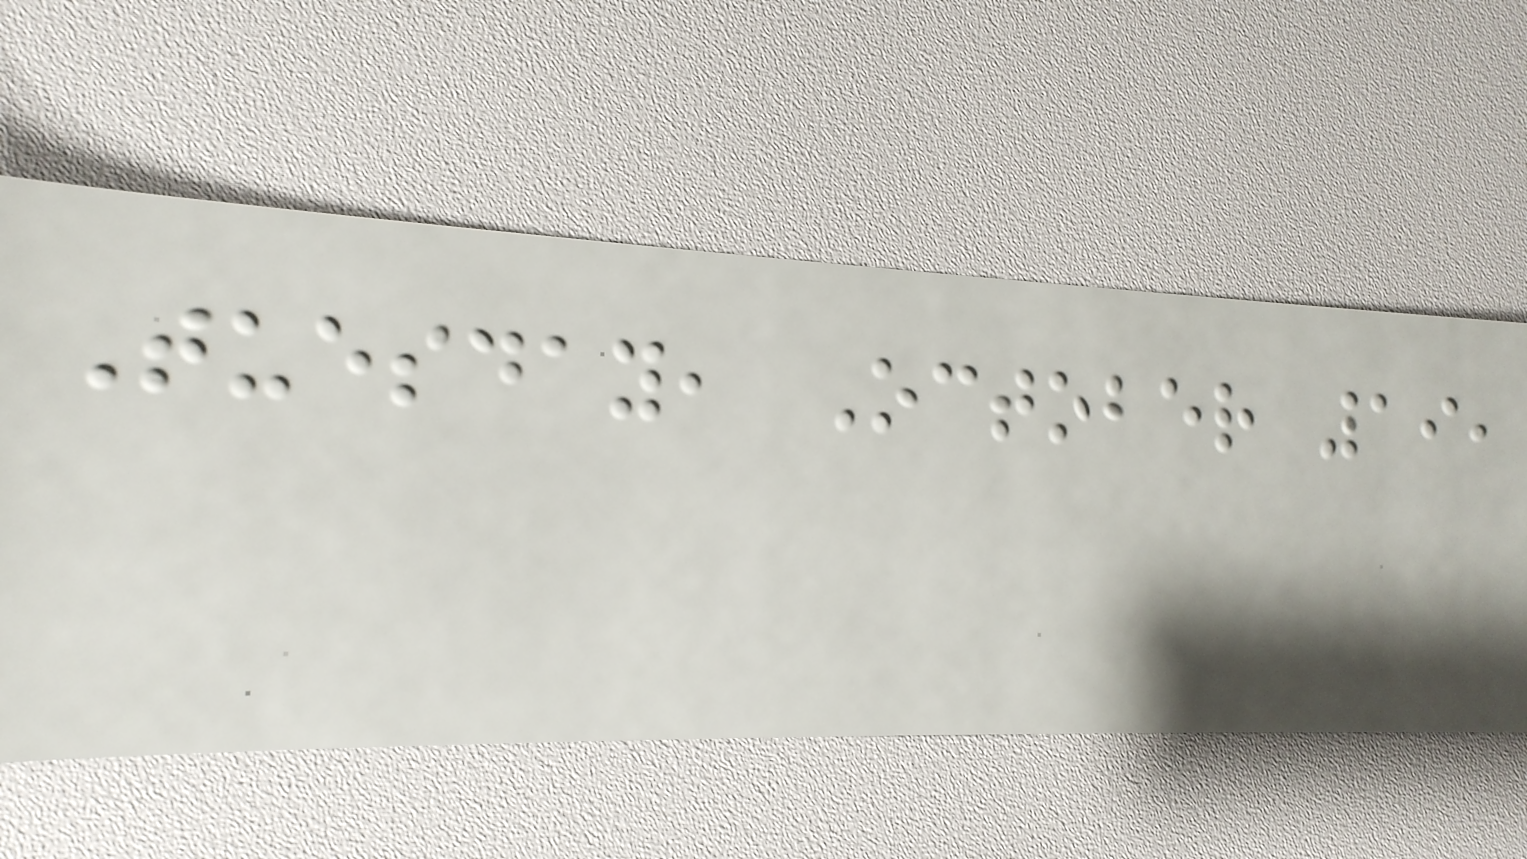Tuesday, October 19,
